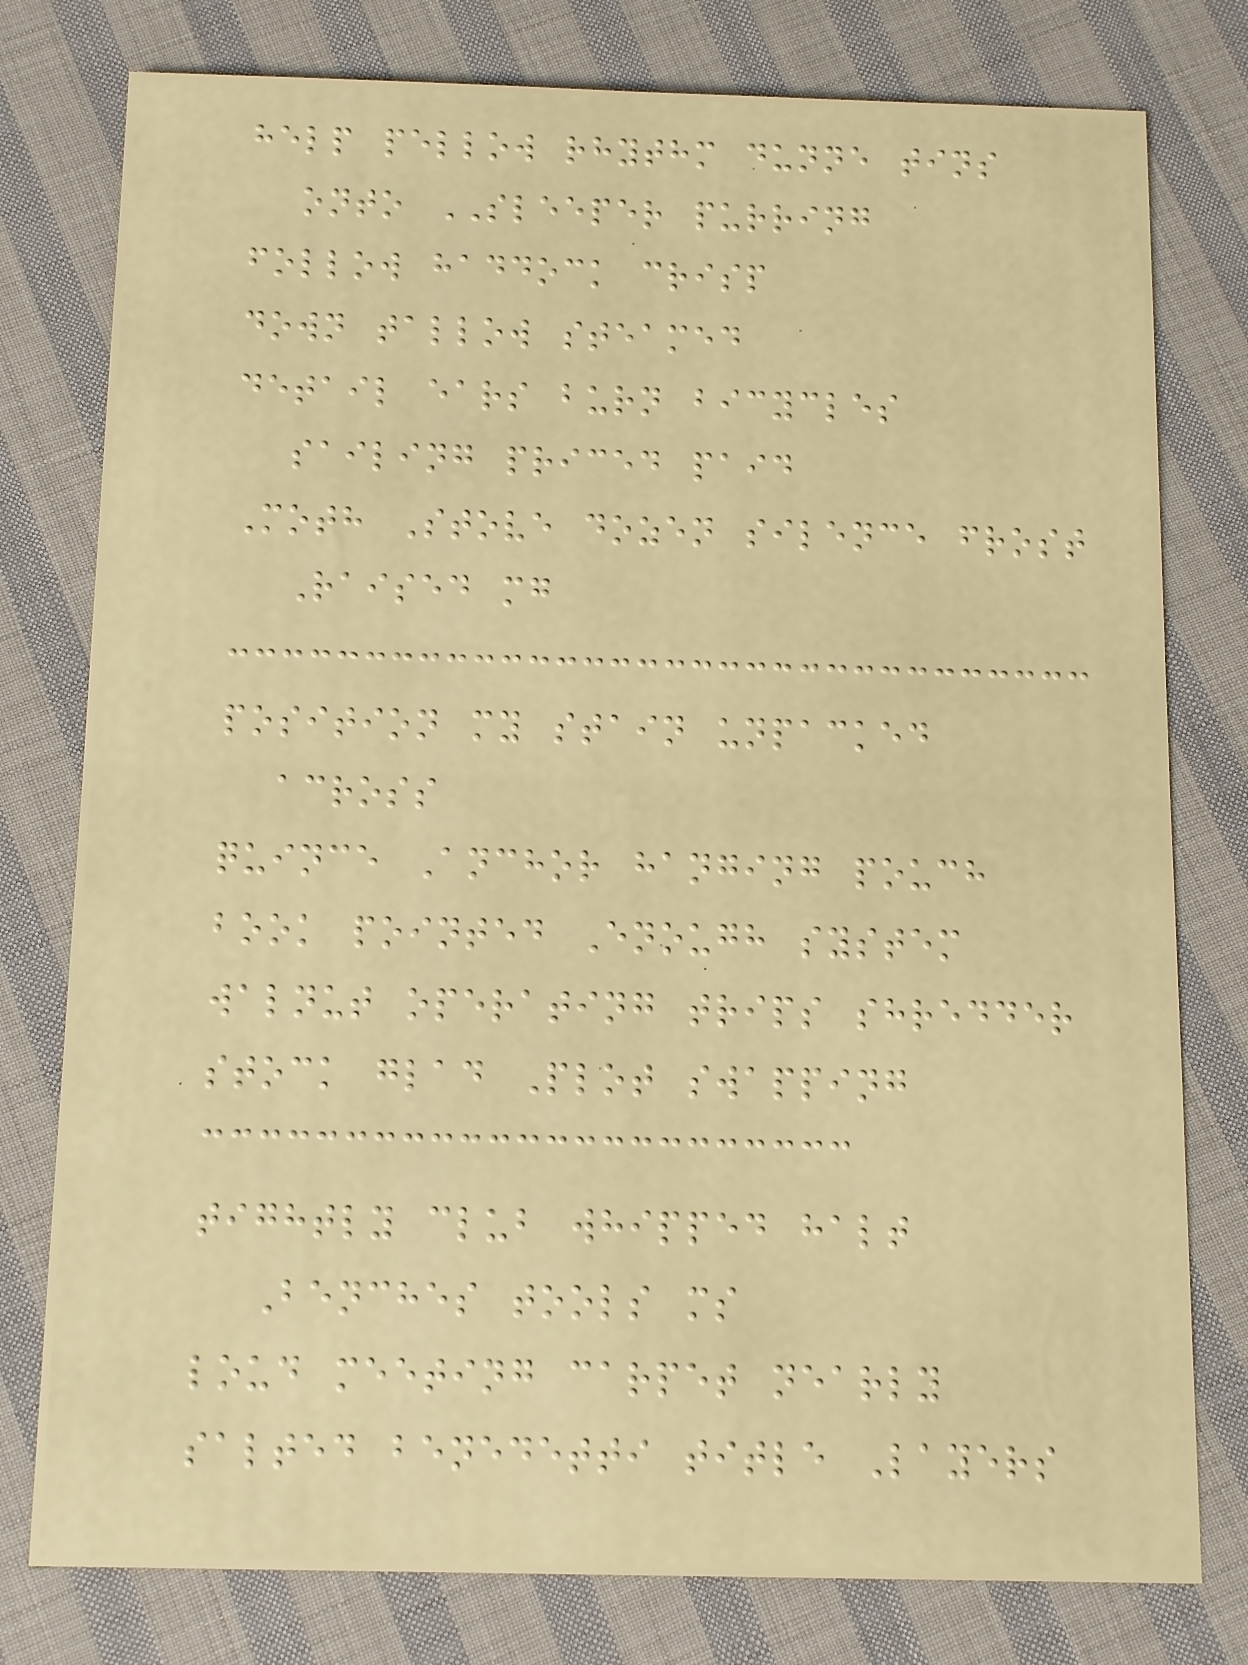help pellow rhythm dunne tins
onto SLEEPER purring
follow haddock crisp
down tallow steamed
detail ears burn bicycles
sailing priced paid
Moth Stove dozen silence frost
Raised mg
position my stain unpacked
across
quince Anchor hanging pouch
book pointed Enough system
walnut operating trips shredder
stock glad Plot swapping
tightly club whipped halt
Benches tools ms
loud meeting carpet nearly
salted benedetti title Layers
